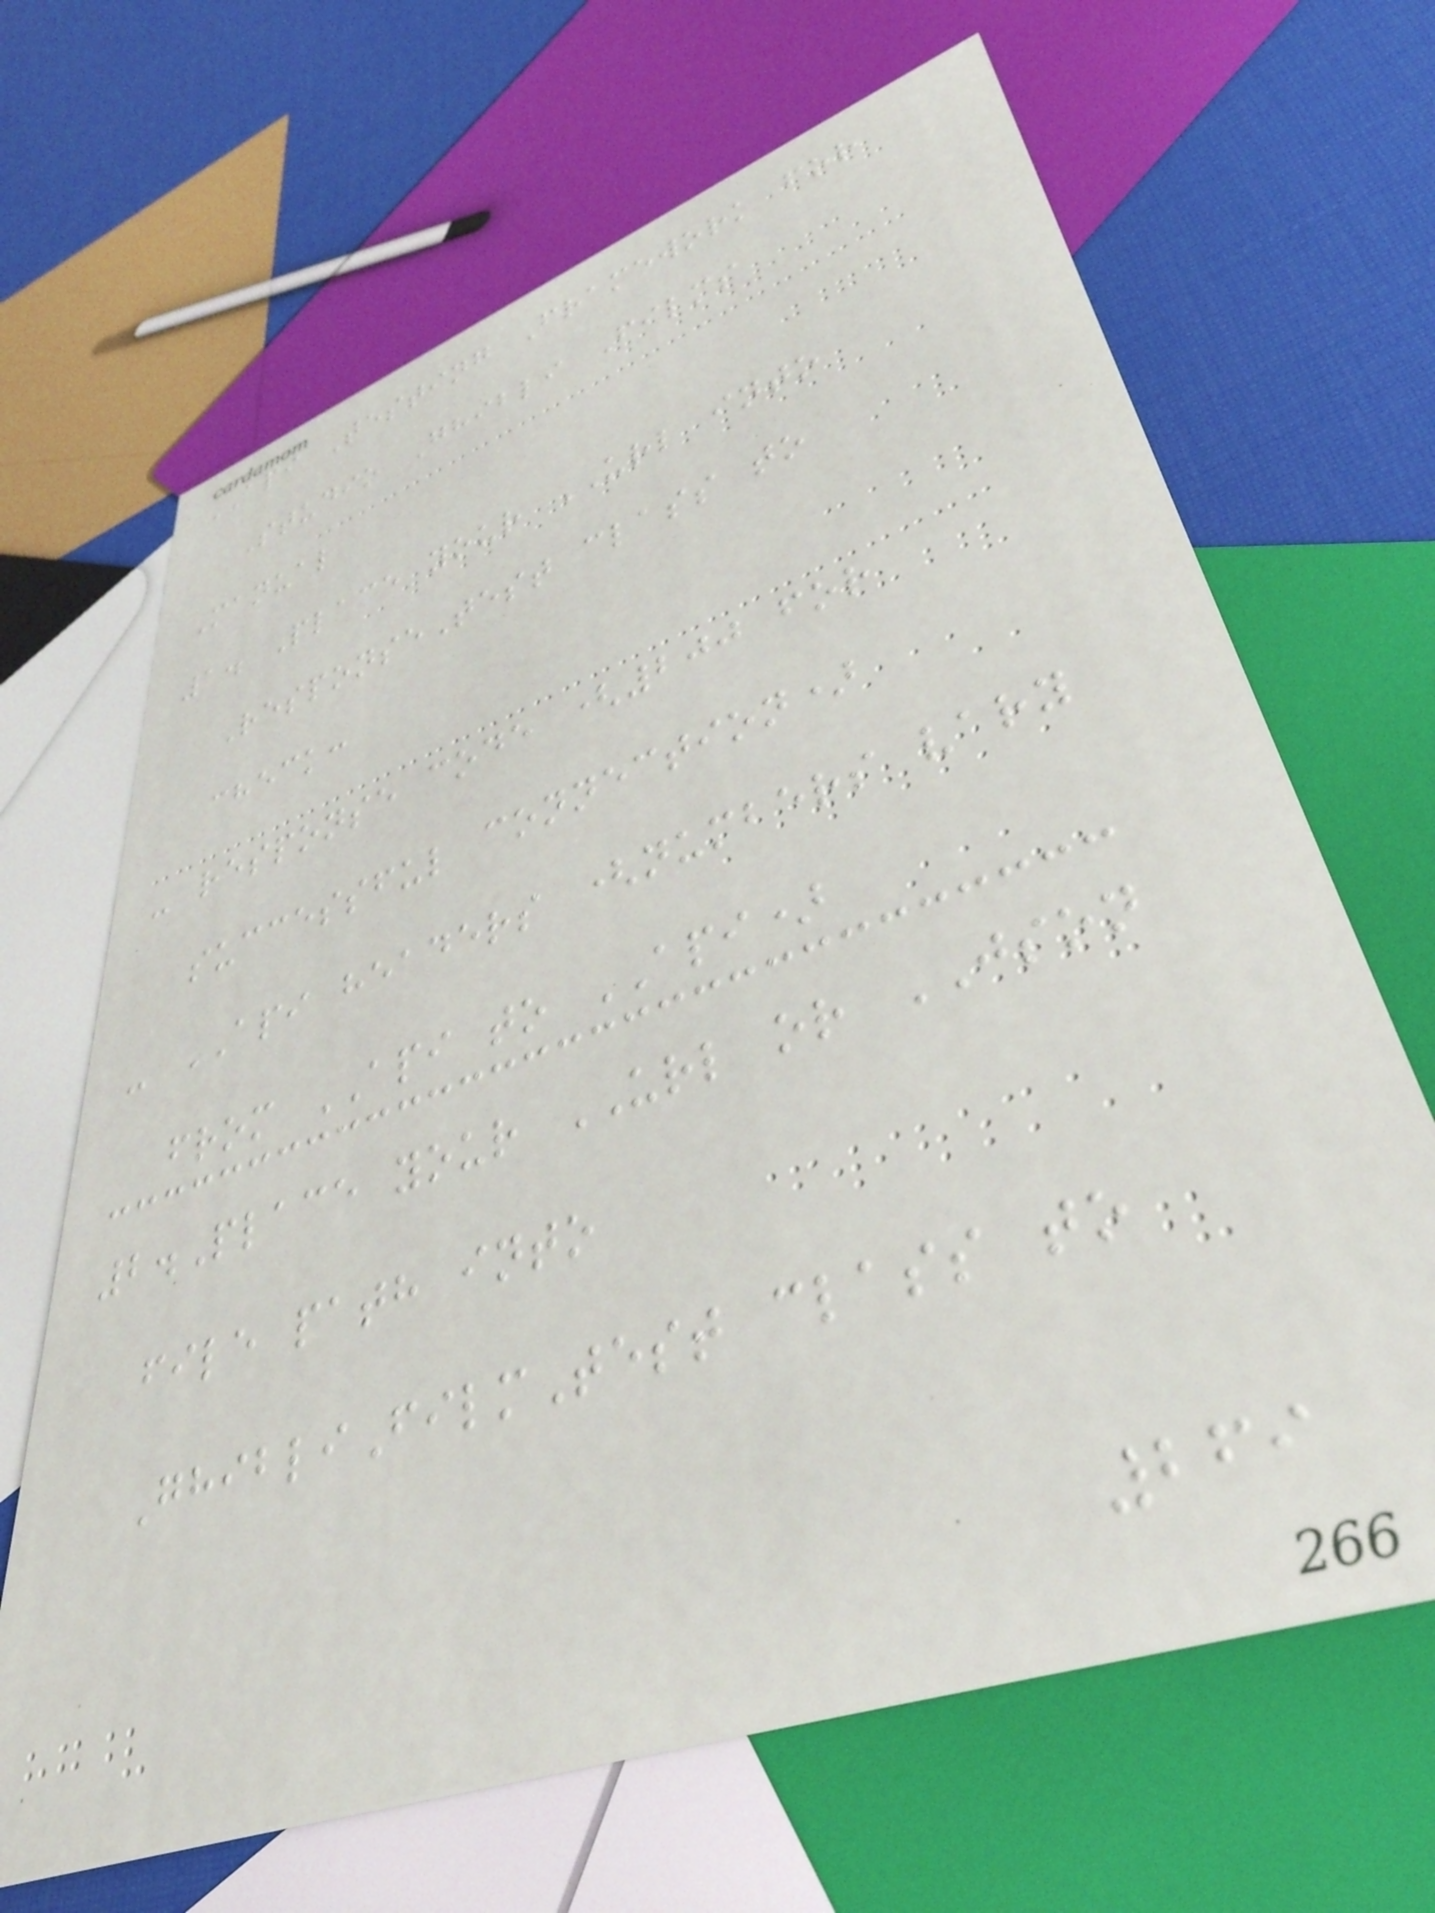API Testing Framework for
Studio Ghibli Films
Manual
1. Place your URL into
ResponseTest class to
check:
- response code (200 for
successful connection)
- API headers (numbers vary
from API to API)
2.Place your URL or JSON
file path into
GhibliFilmTest class to
269
